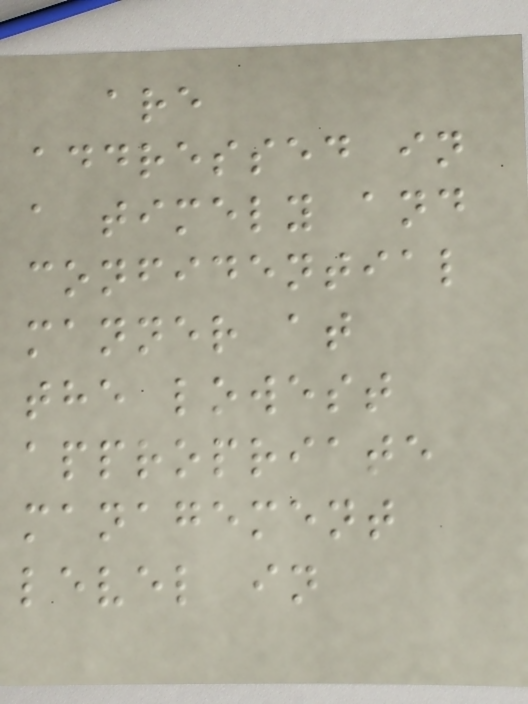are
addressed in
a timely and
confidential
manner at
the lowest
appropriate
management
level in
